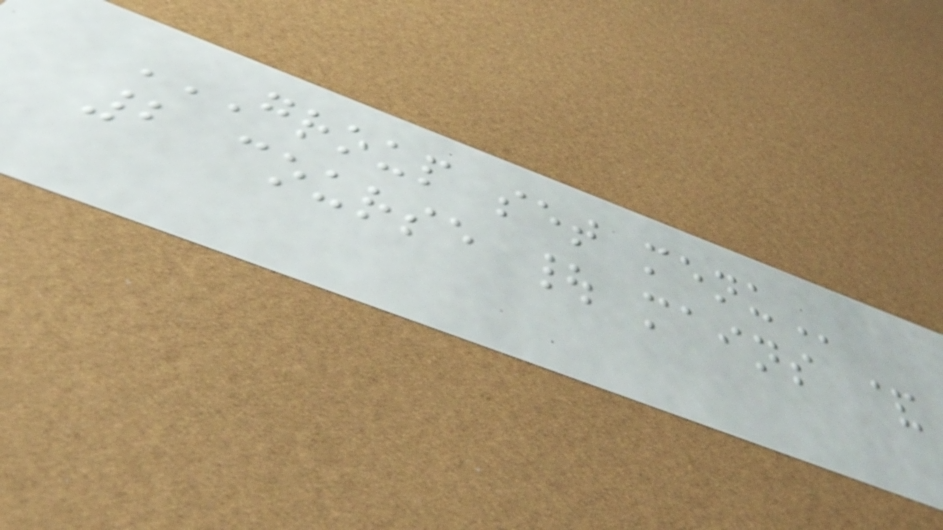GROUP SET MENU
2 course | mains &
